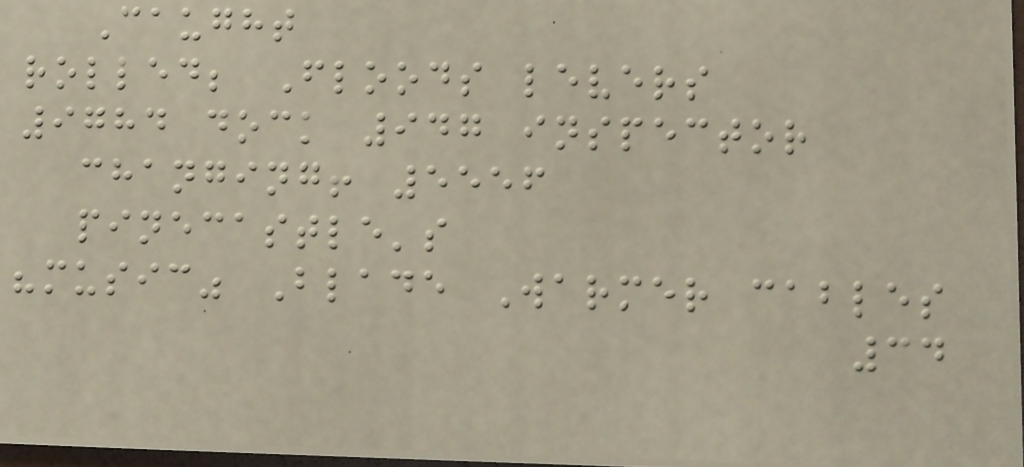Caught
rolled; Floods levers
9784 dock 947 inspector
changing! 5556
pinecastle's
"music" Blade Warmer cables
34
